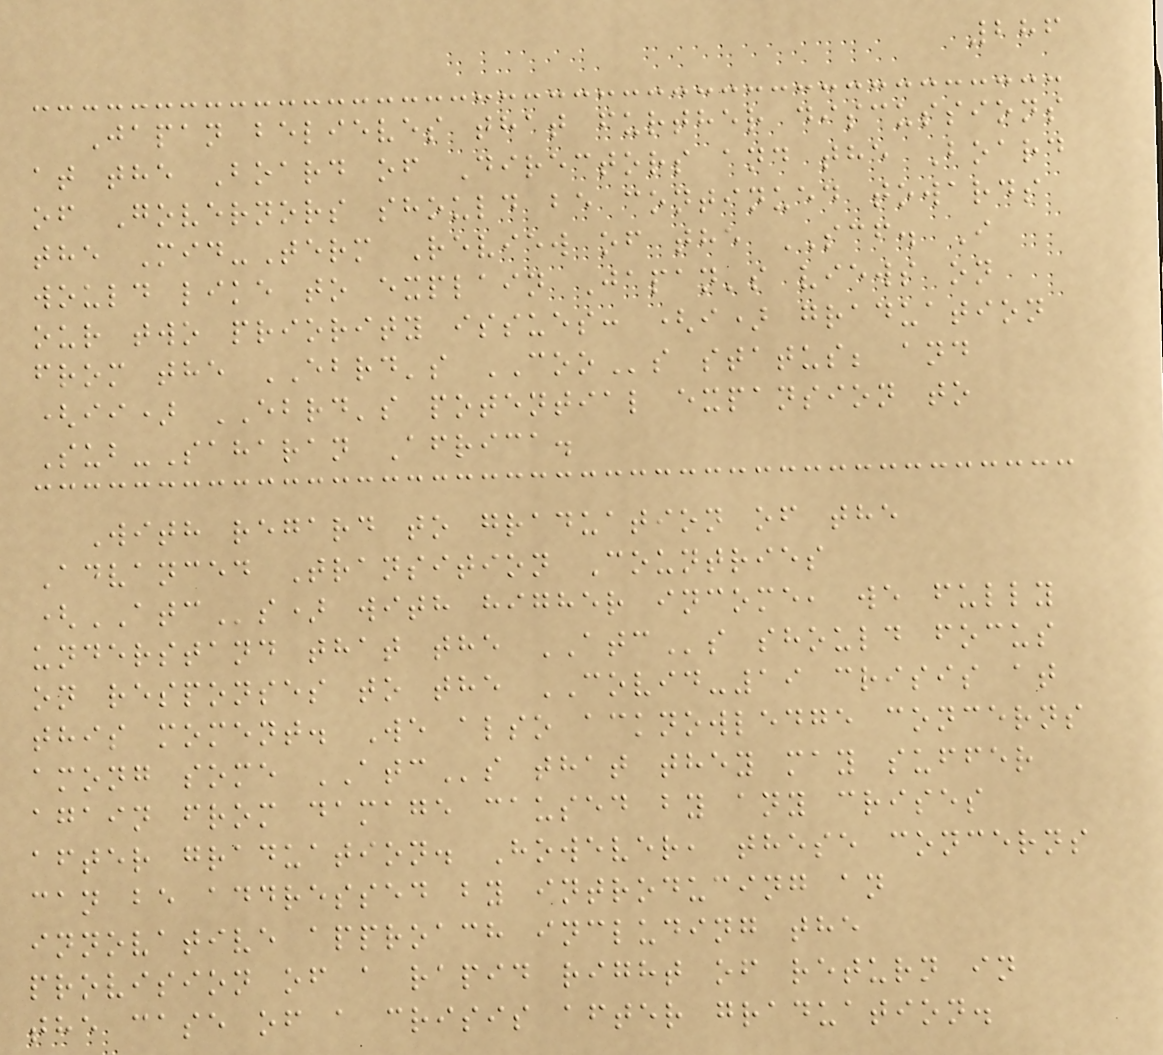286
Japan believes that further discussions
at the Board of Directors and the Board
of Governors should be continued towards
the Mid-Term Review of the SCF. I
would like to explain Japan's views on
our two priority issues: (i) graduation
from the EBRD's COOs status; and
(ii) EBRD's potential expansion to
Sub-Saharan Africa.
With regard to graduation of the
Advanced Transition Countries
(ATCs) with higher income, we fully
understand that the ATCs should focus
on responses to the COVID-19 crisis at
this moment. We also acknowledge concerns
among some ATCs that they may suffer
again from damage caused by any crises
after graduation. However, these concerns
can be addressed by introducing an
innovative approach including the
provision of a rapid right of return in
the case of a crisis after graduation.
